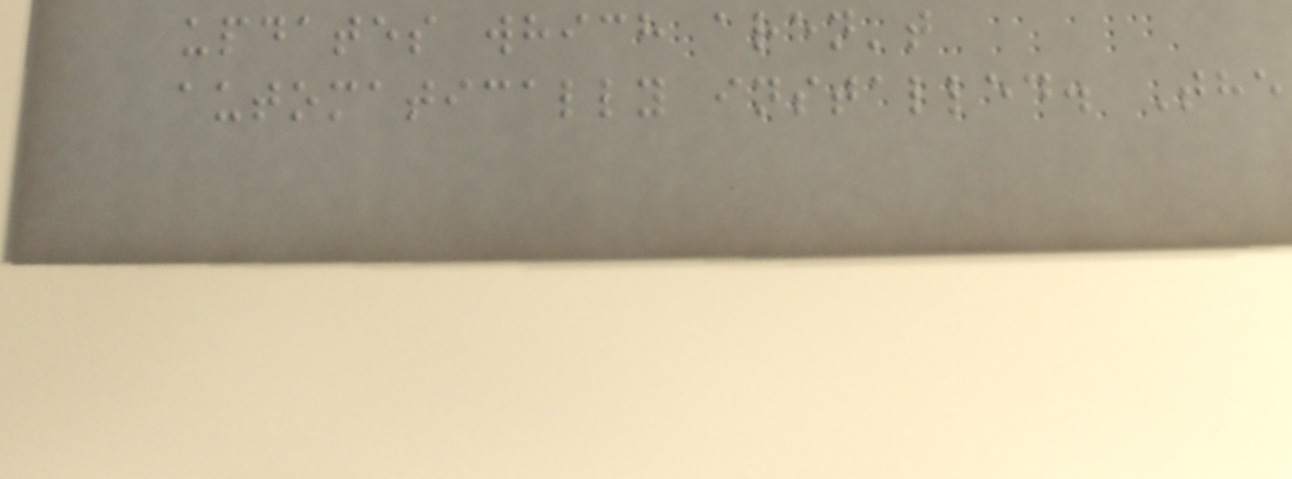updates which aren't
automatically installed. The
